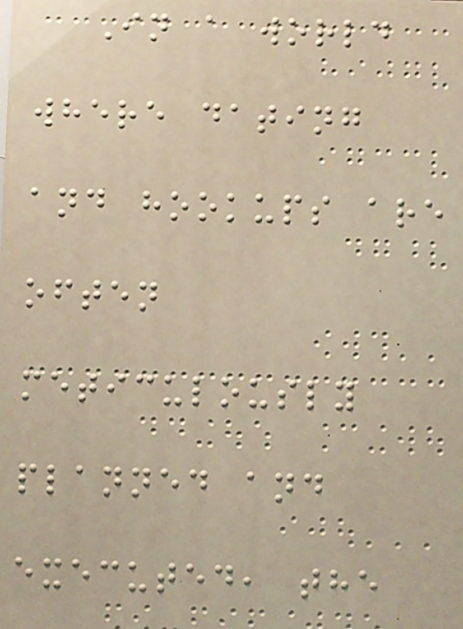In a world
where dating
and hookups are
often
meticulously
planned and
executed, the
